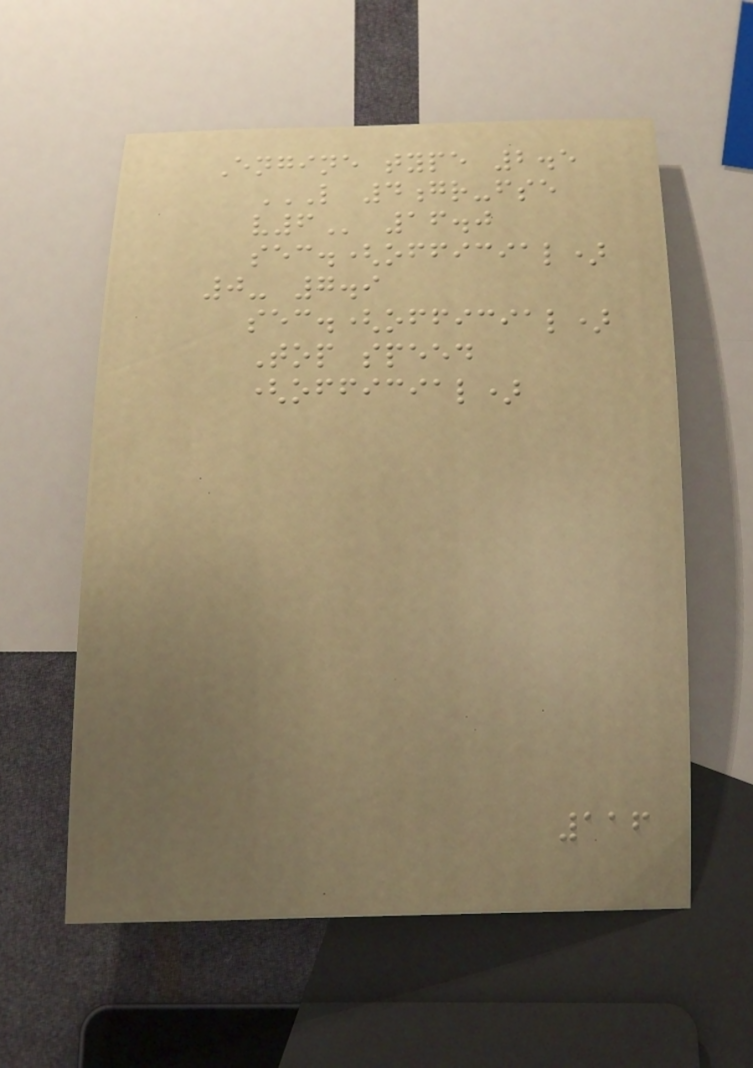Engine type 2.5
L 4GR-FSE
V6 16.0
sec.(official)
0- 7.9
sec.(official)
Top speed
(official)
116
